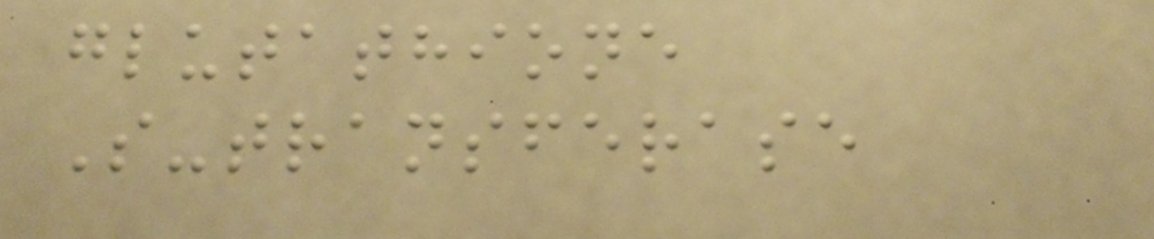glutathione
S-transferase
